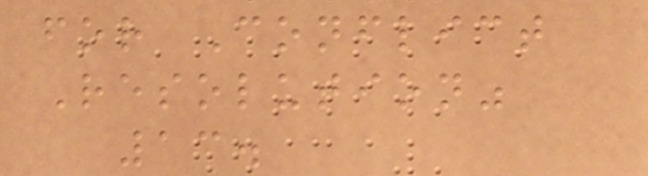for Conflict
Resolution"
13.
